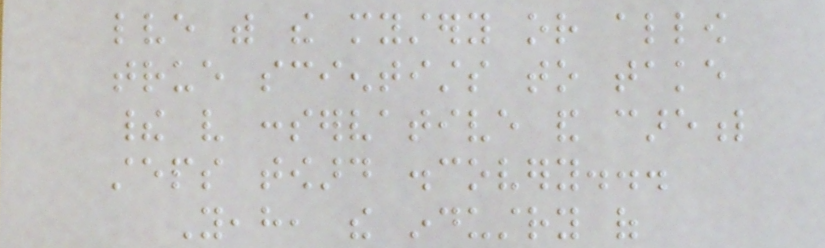lve with the mystery or allow
true scientists to take
their very conservative and careful
steps toward discovery...
Yeah, the industry of
